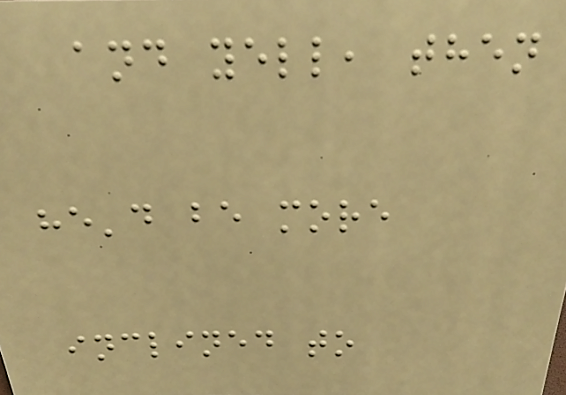and yell, then
he'd be more
inclined to
